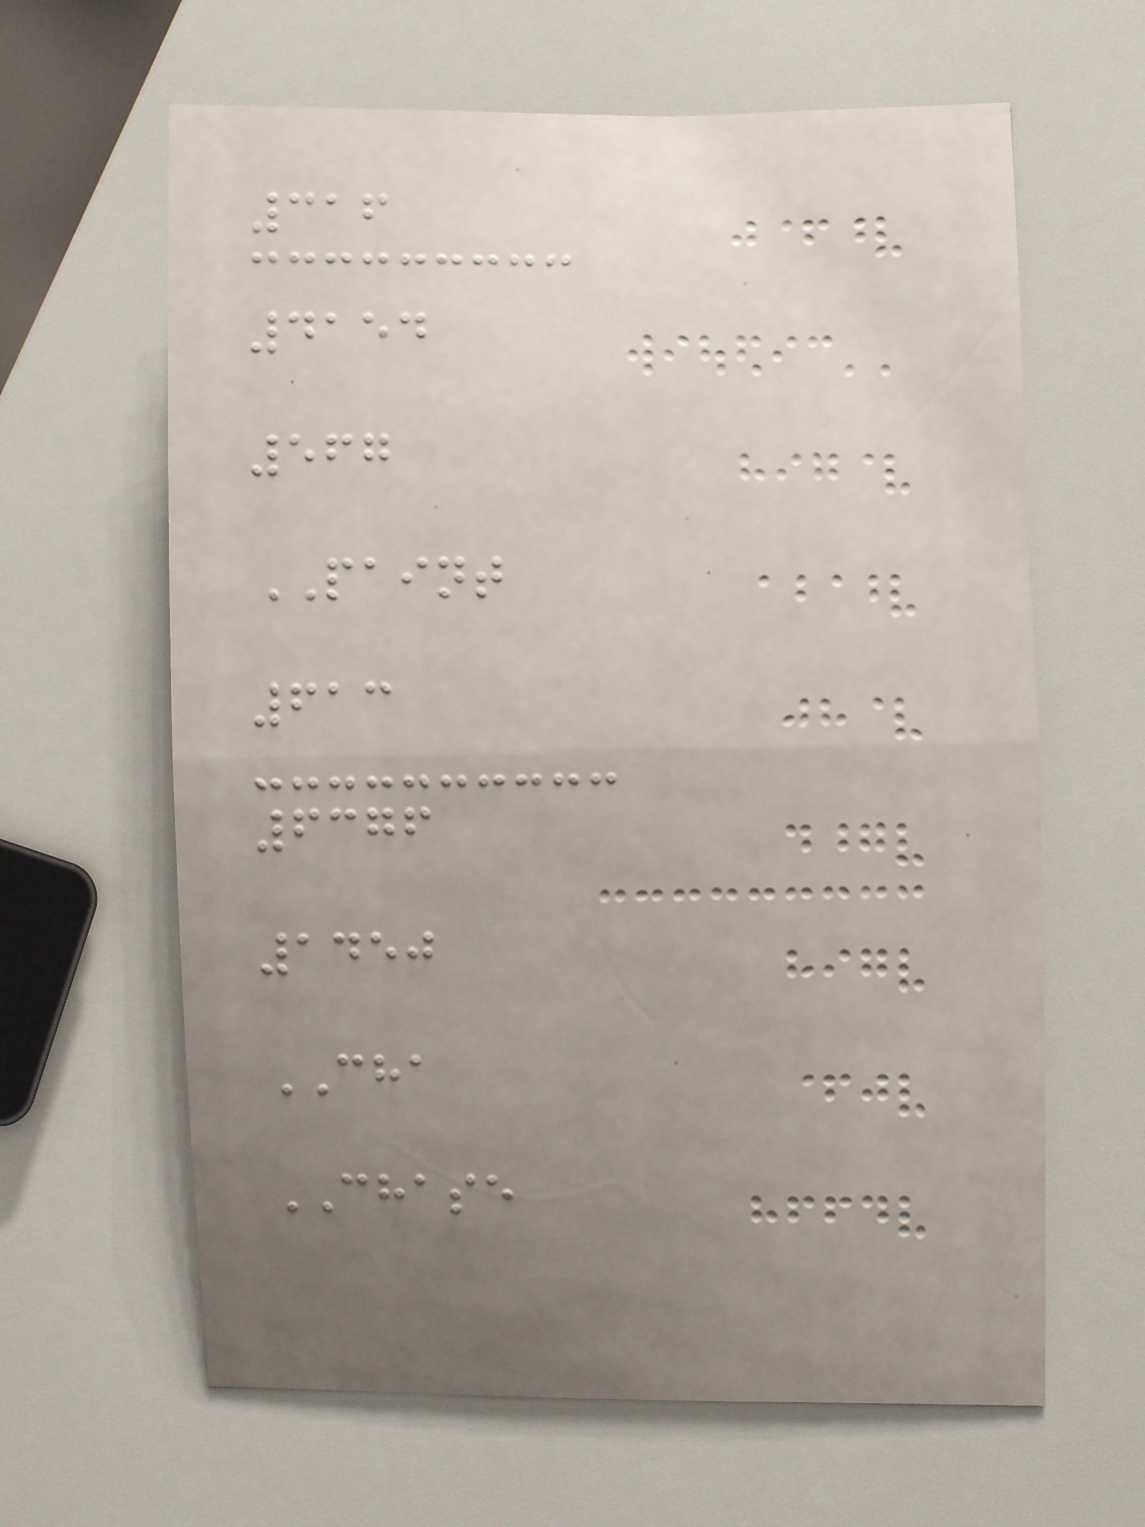316
4154
567
PAINT
613
6376
1450
CHA
CHASE
